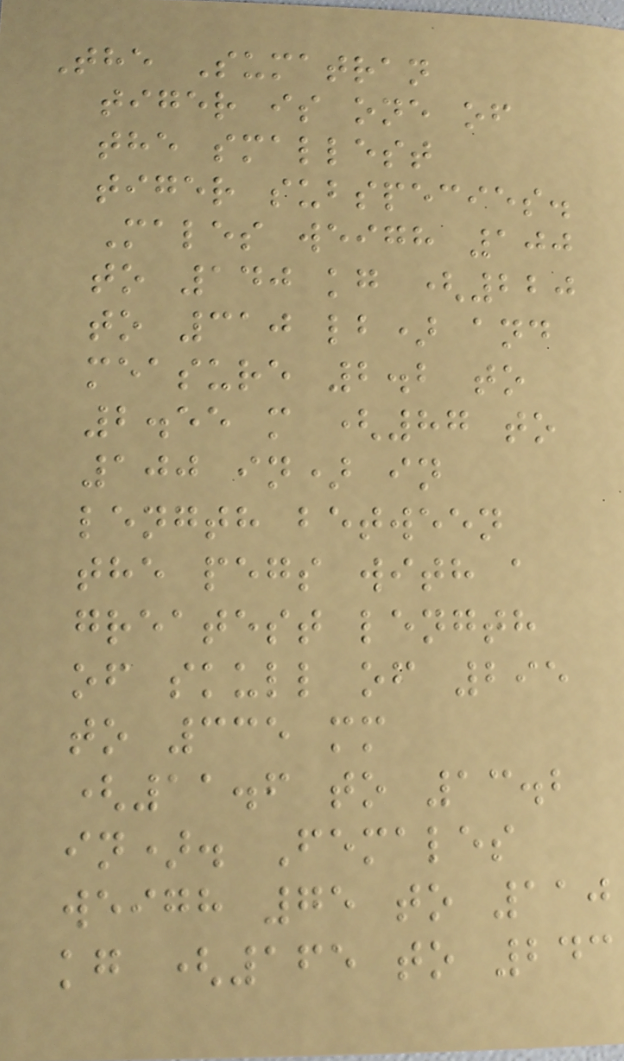The Sumatran
tiger is one of
the smallest
tiger subspecies.
Males weigh 100
to 140 kg (220
to 310 lb) and
measure 2.2 to
2.55 m (87 to
100 in) in
length between
the pegs with a
greatest length
of skull of 295
to 335 mm
(11.6 to 13.2
in). Females
weigh 75 to 110
kg (165 to 243
